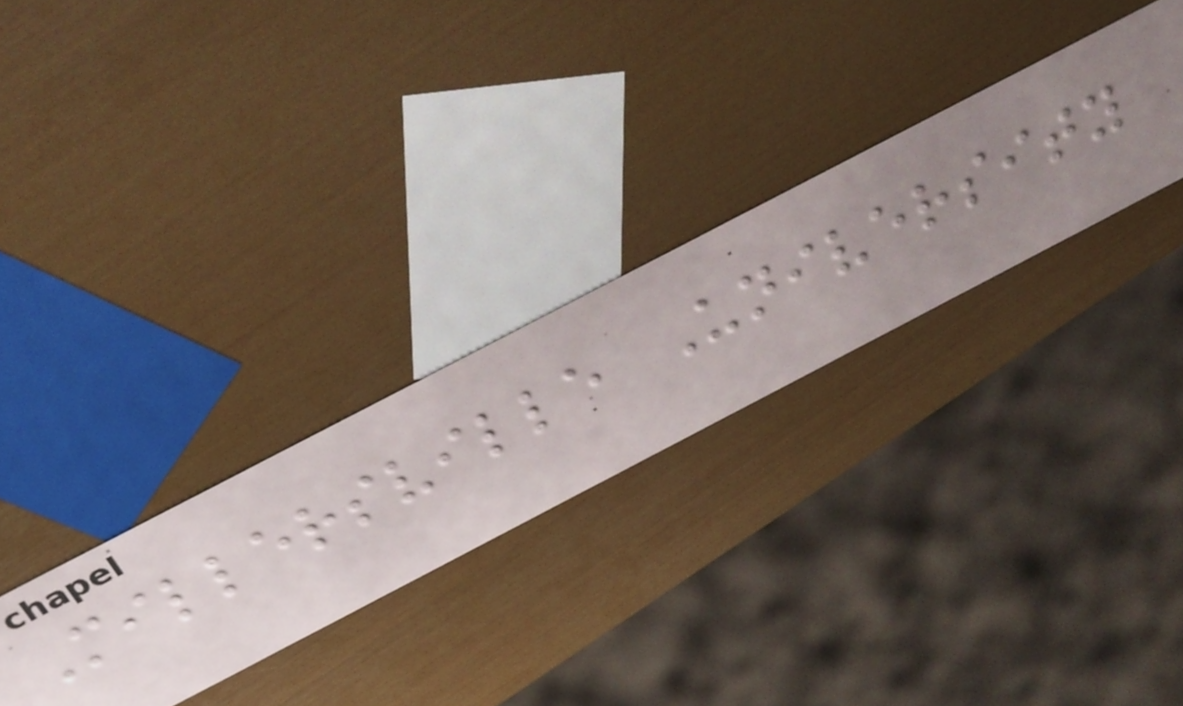Millersville University
